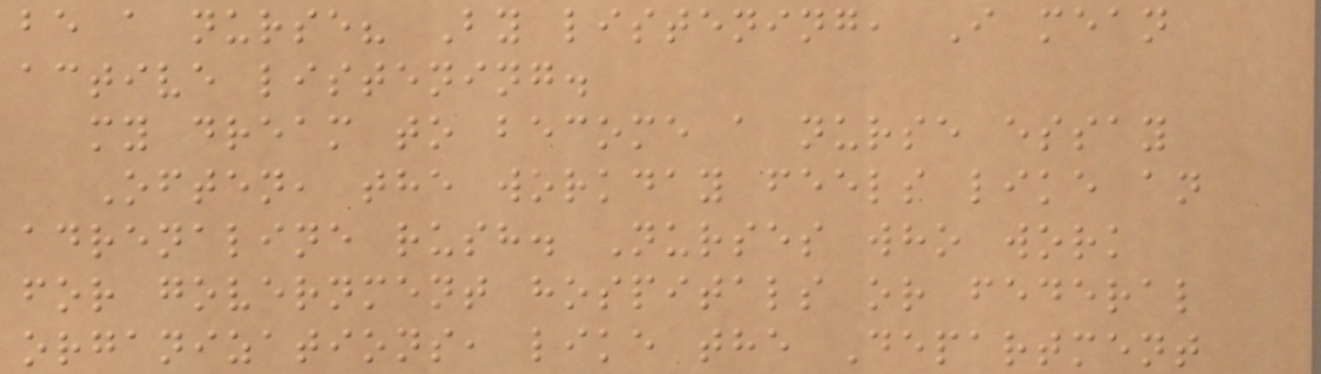be a nurse? By listening, I mean
active listening.
my dream to become a nurse essay
Often, the workday feels like an
adrenaline rush. Nurses who work
for government hospitals or federal
organizations, like the Department
